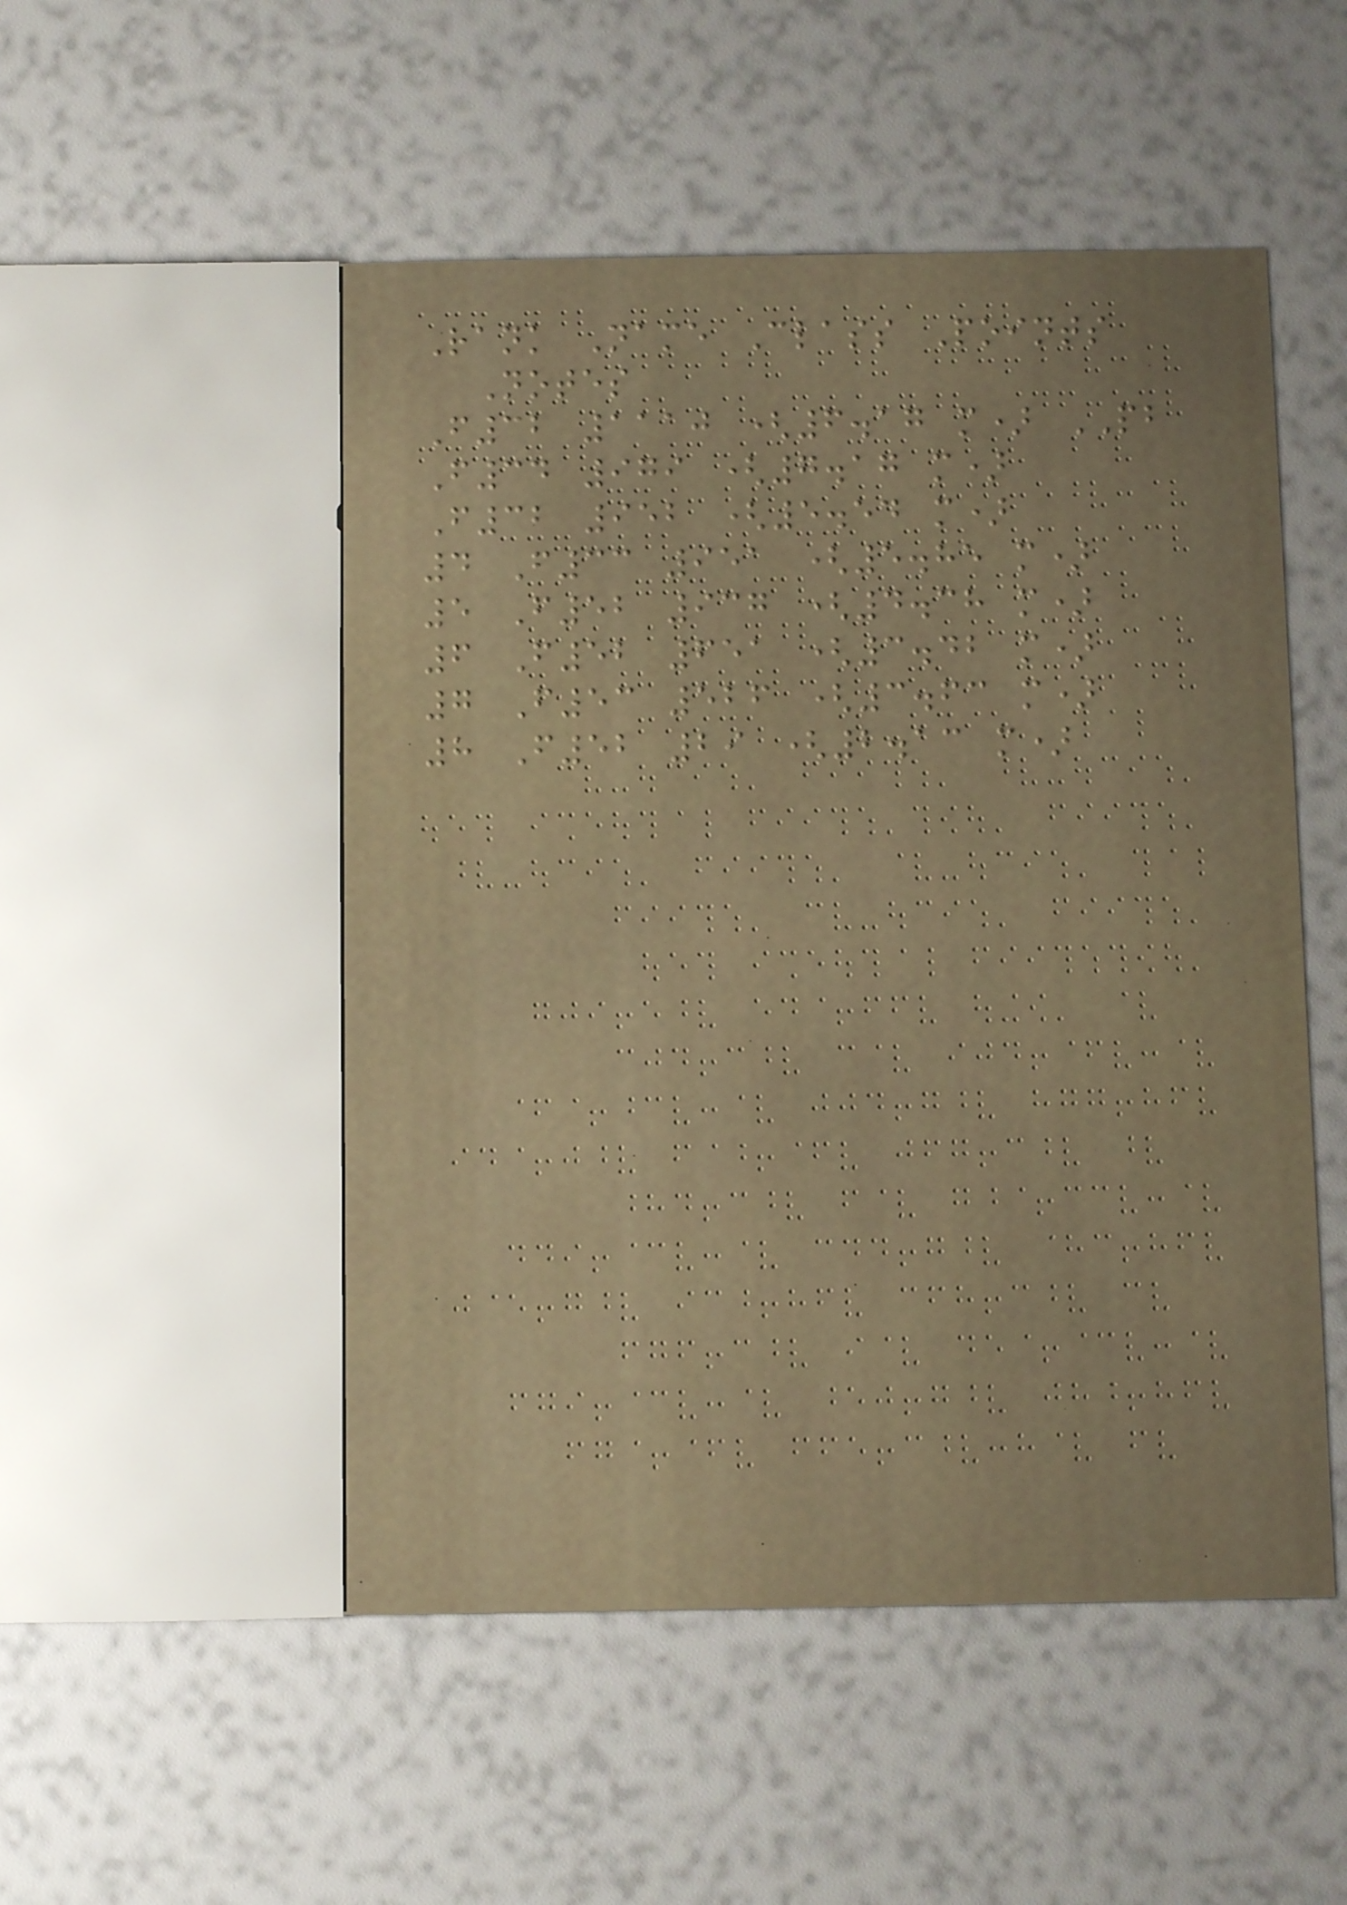Rank Name Class Points
Notes
F32 1110 (6.17 m) PB
F34 979 (7.17 m)
F32 952 (5.54 m)
4 F33 951 (5.85 m)
5 F52 937 (4.38 m)
6 F52 651 (3.42 m)
7 F53 526 (3.63 m)
8 F52 29 (2.13 m)
